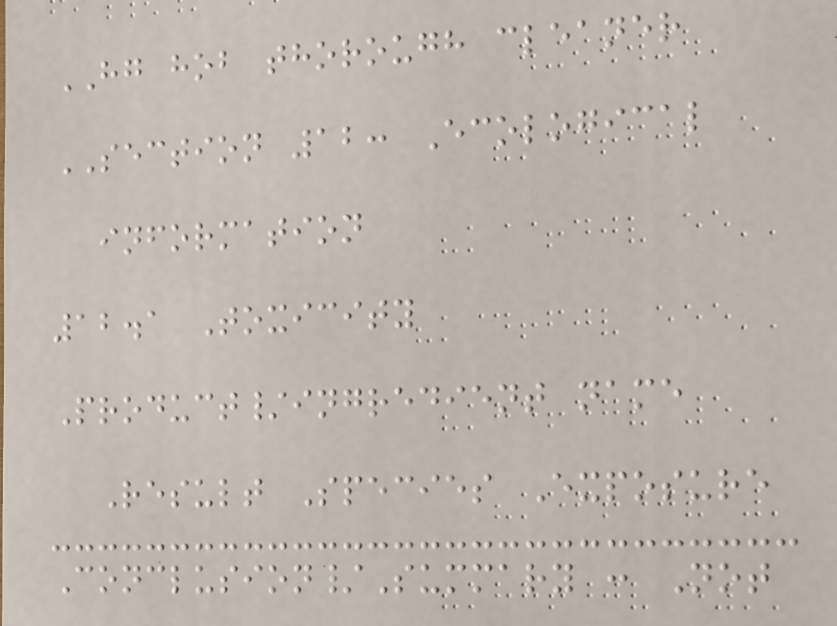HG hob thorough cleaner
SECTION 12: Ecological
information
12.1 Toxicity
Product/ingredient name
Result Species Exposure
Conclusion/Summary : Not
